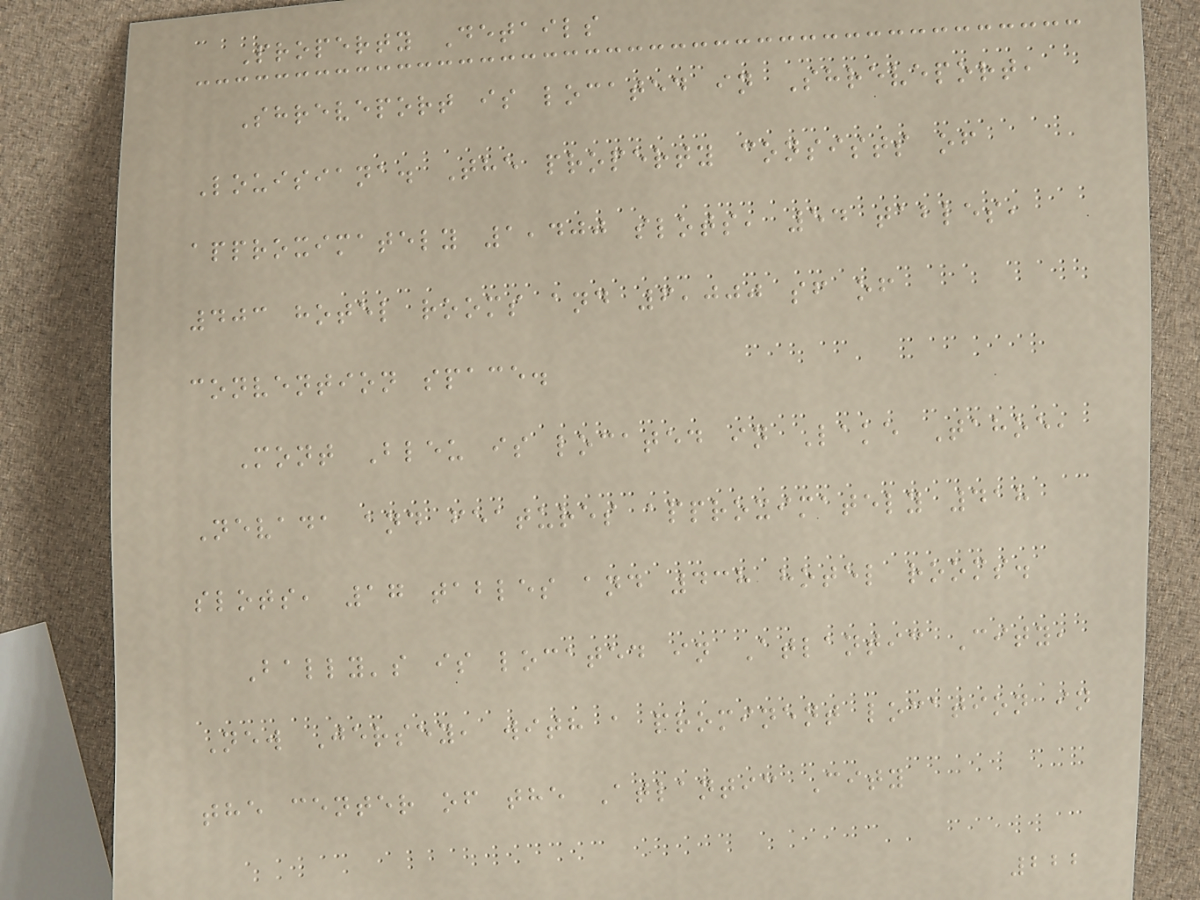Property Details
Shreveport is located in Shreveport,
Louisiana. The property consists of
approximately 1,400 slots, 54 tables,
403 hotel rooms and 6,000 sf of
convention space.
Mont Bleu is located in Lake Tahoe,
Nevada and features approximately 418
slots, 17 tables and 438 hotel rooms.
Bally's is located in Atlantic City,
New Jersey, with a prominent location in
the center of the Atlantic City
222
